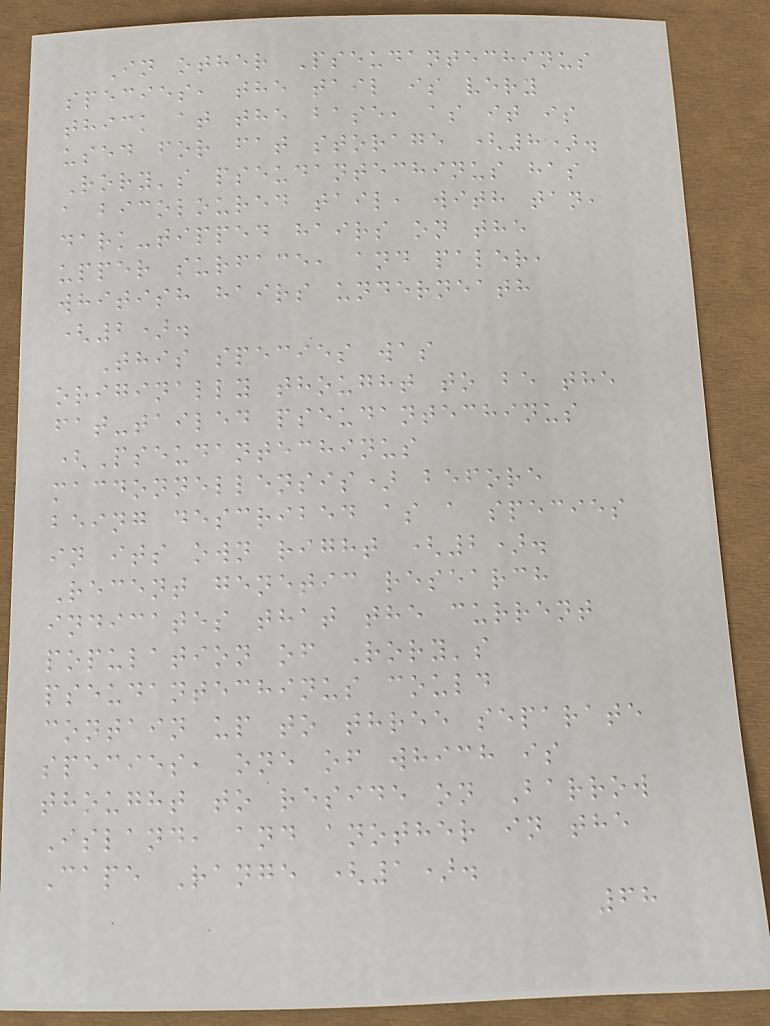In other Pseudantechinus
species, the tail is very
thick at the base, as it is
used for fat storage (8).
Rory's pseudantechinus has
a bicoloured tail, with tan,
dark-tipped hairs on the
upper surface, and paler,
whitish hairs underneath
(2).
This species was
originally thought to be the
fat-tailed pseudantechinus
(Pseudantechinus
macdonnellensis) before
being described as a species
in its own right (2).
Recent genetic research
indicates that the current
population of Rory's
pseudantechinus could
contain up to three separate
species, one of which is
thought to reside on Barrow
Island, and another in the
Cape Range (1).
68
